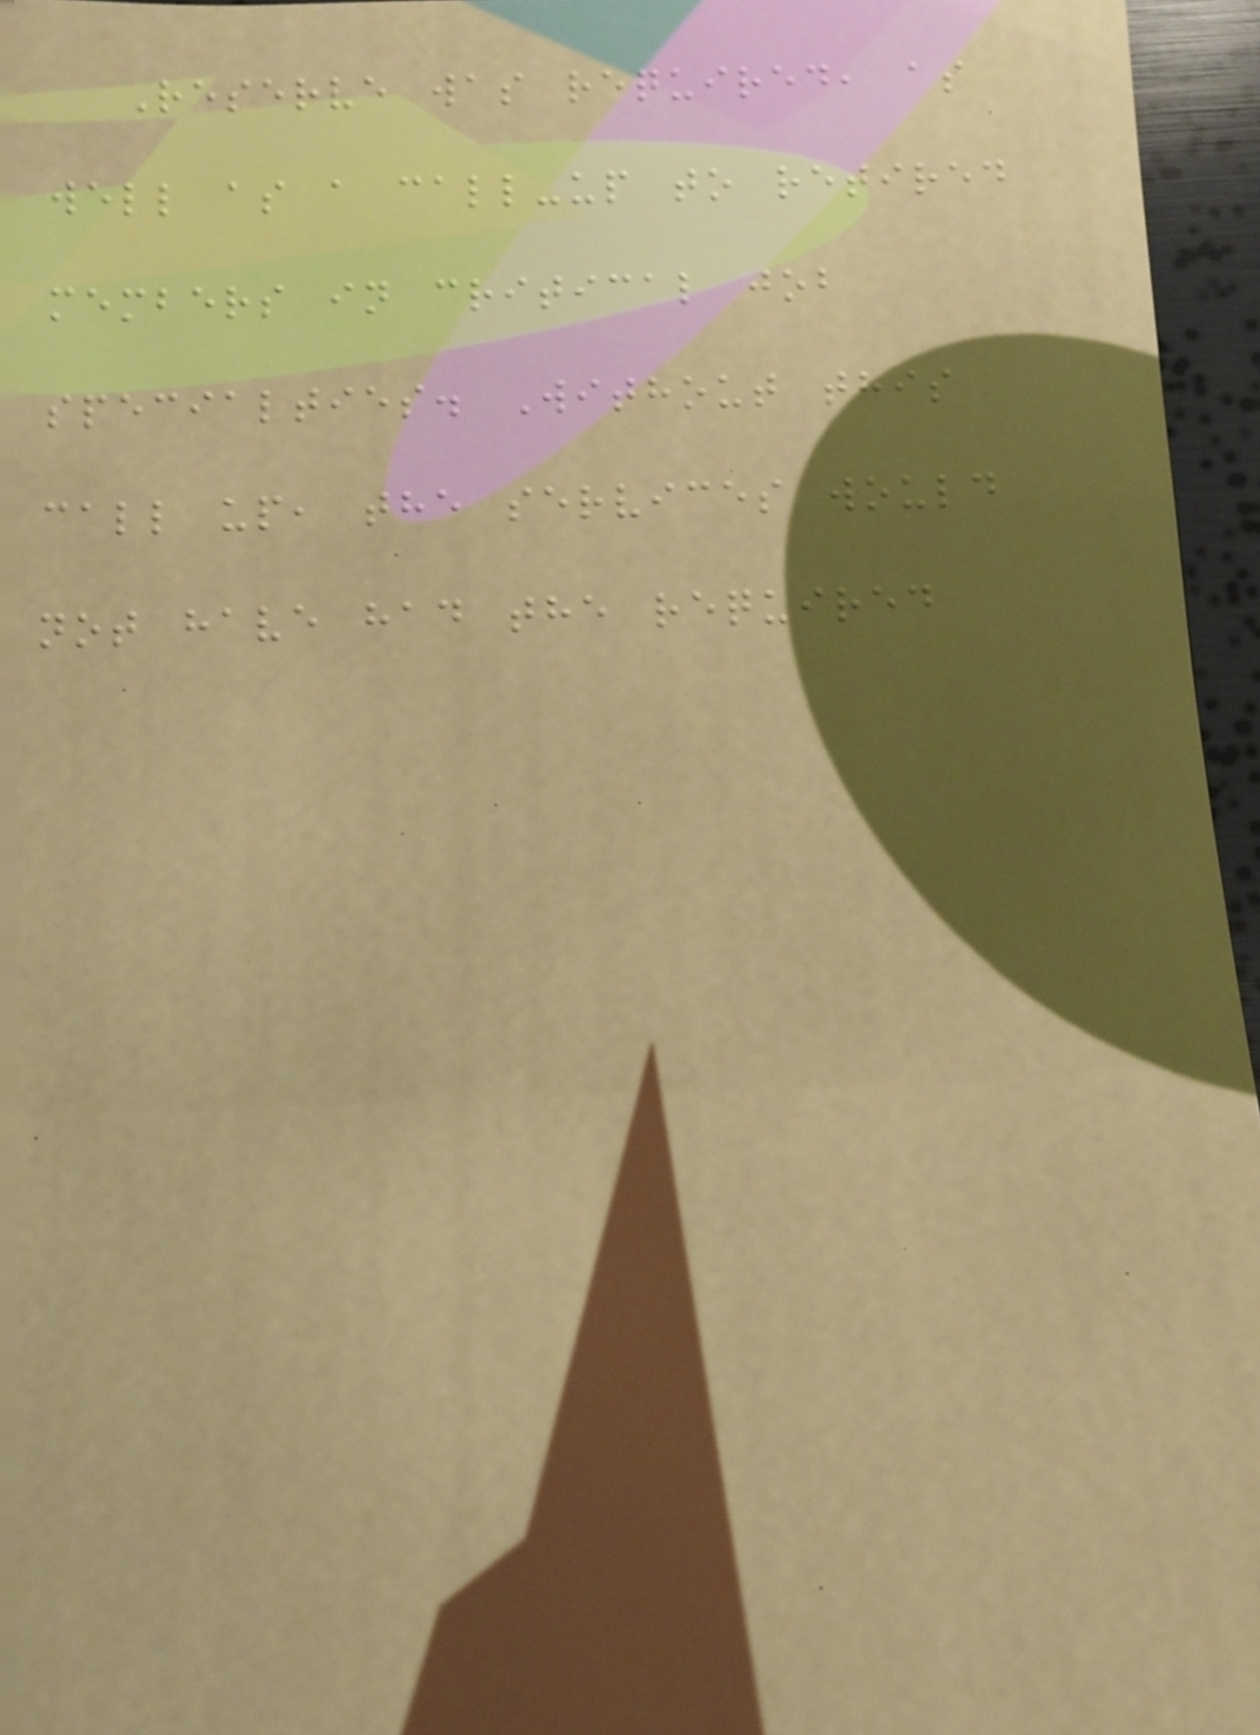Reserve was required, as
well as a call-up to retired
members in critical job
specialties. Without this
call up, the services would
not have had the required
